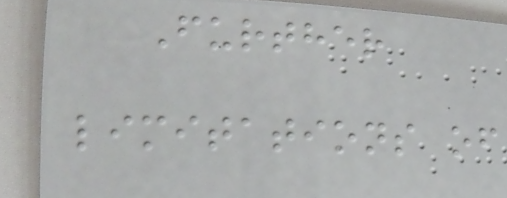Further
limitations of
